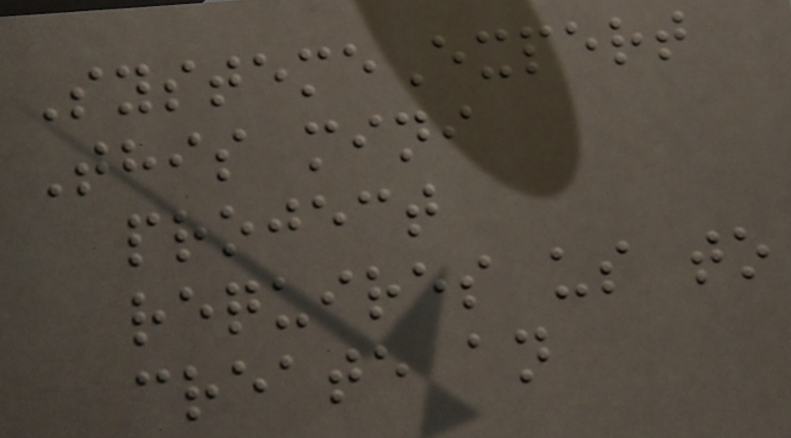SystemeExpert
This mini
project
requires us to
create an
